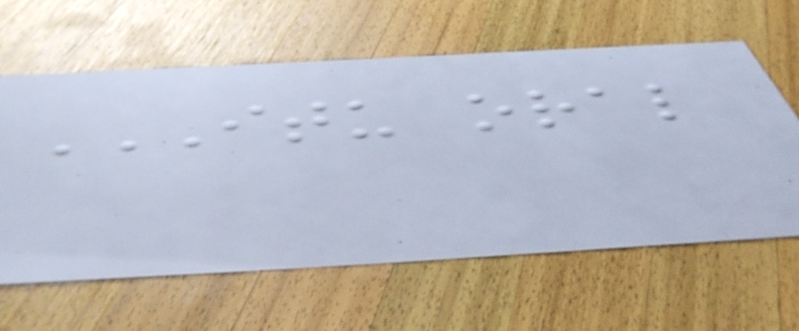ITU ORAL
